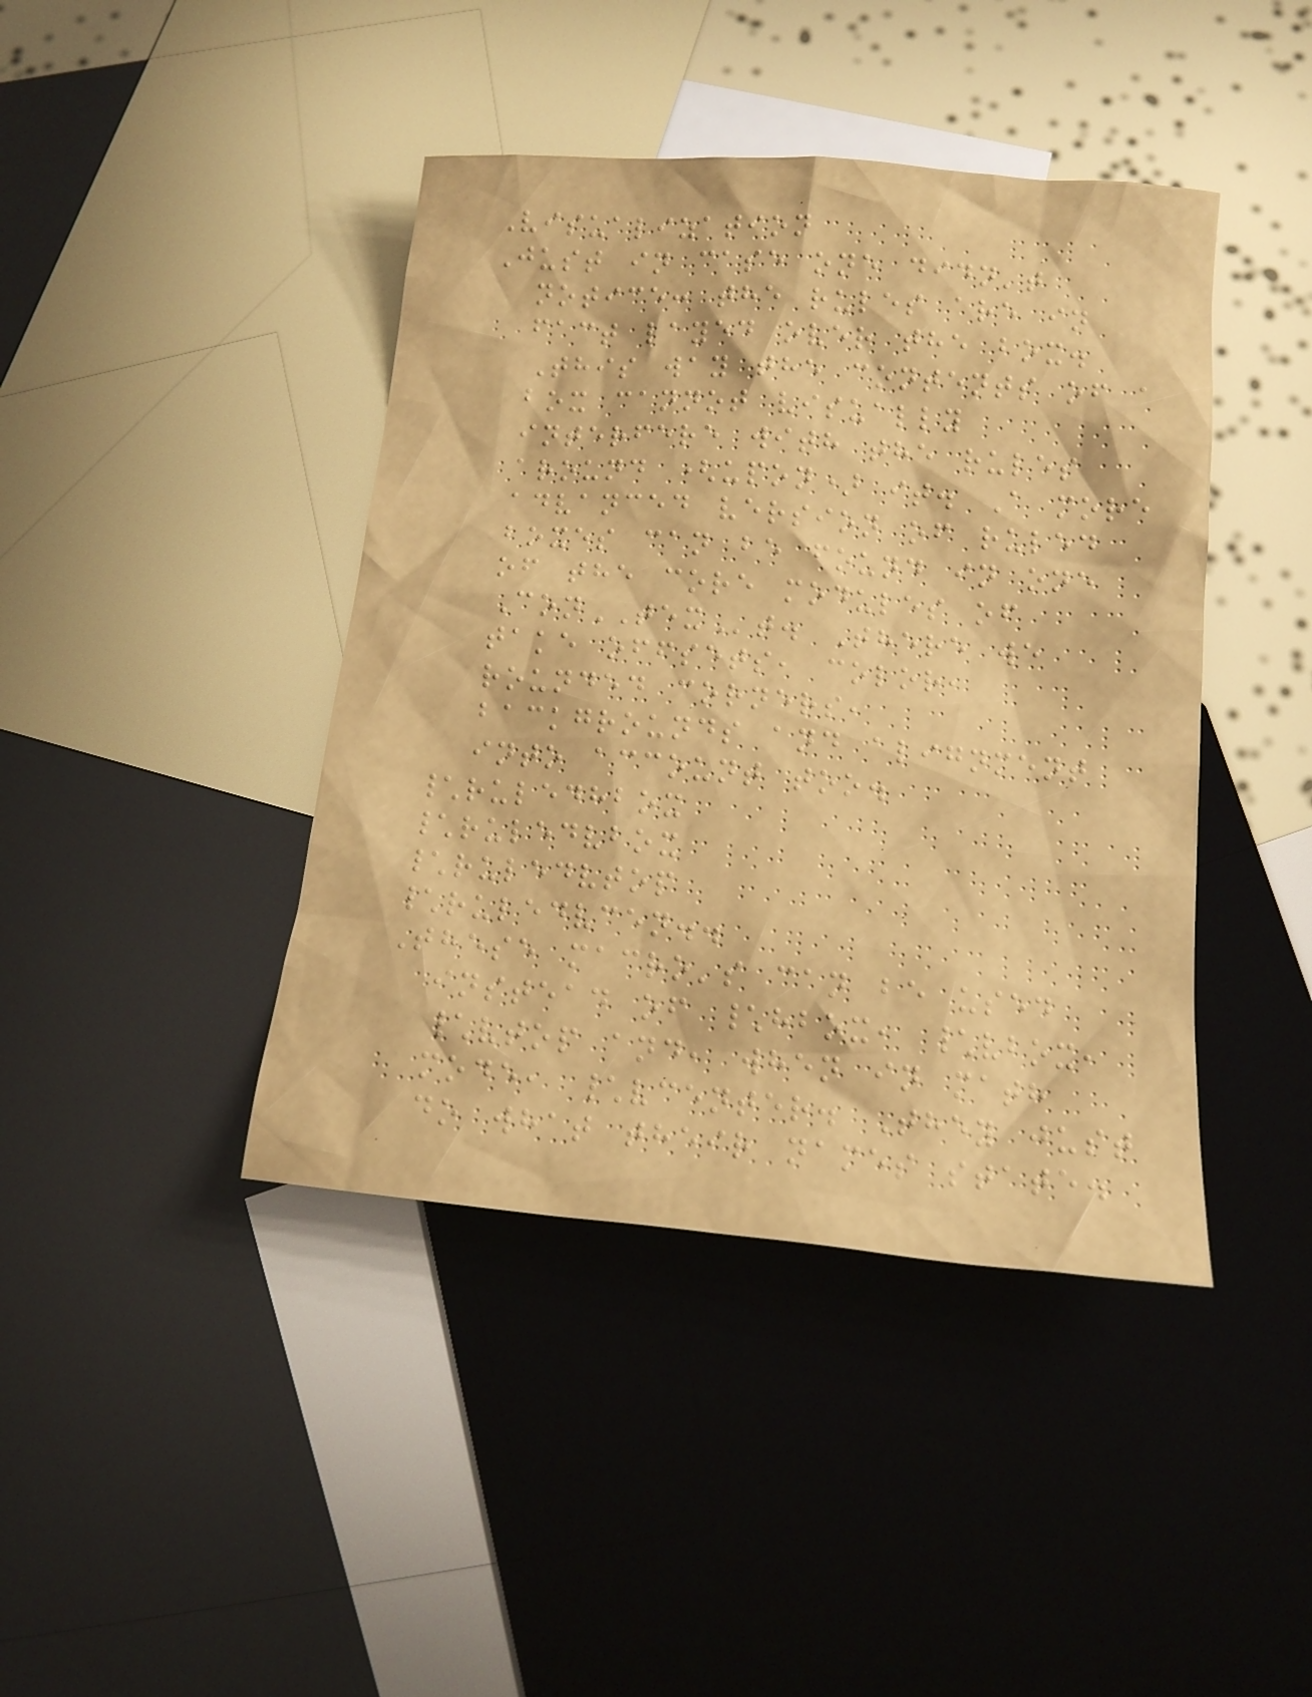Visualization
Just in case one didn't
notice: the rules are in
fact layed over the box.
This way the contents of a
box cannot visually
interfere with the rules
around (upon) it. A more
advanced version of ruled
boxes can be found in one
of the core modules of
ConTEXt. There we
take offsets, color,
rounded corners,
backgrounds and alignment
into account too.
\ruledhbox
\ruledvbox
\ruledvtop
\ruledvcen..
These macro's can be used
instead of \hbox, \vbox,
\vtop and, when in math
mode, \vcenter. They just
do what their names state.
